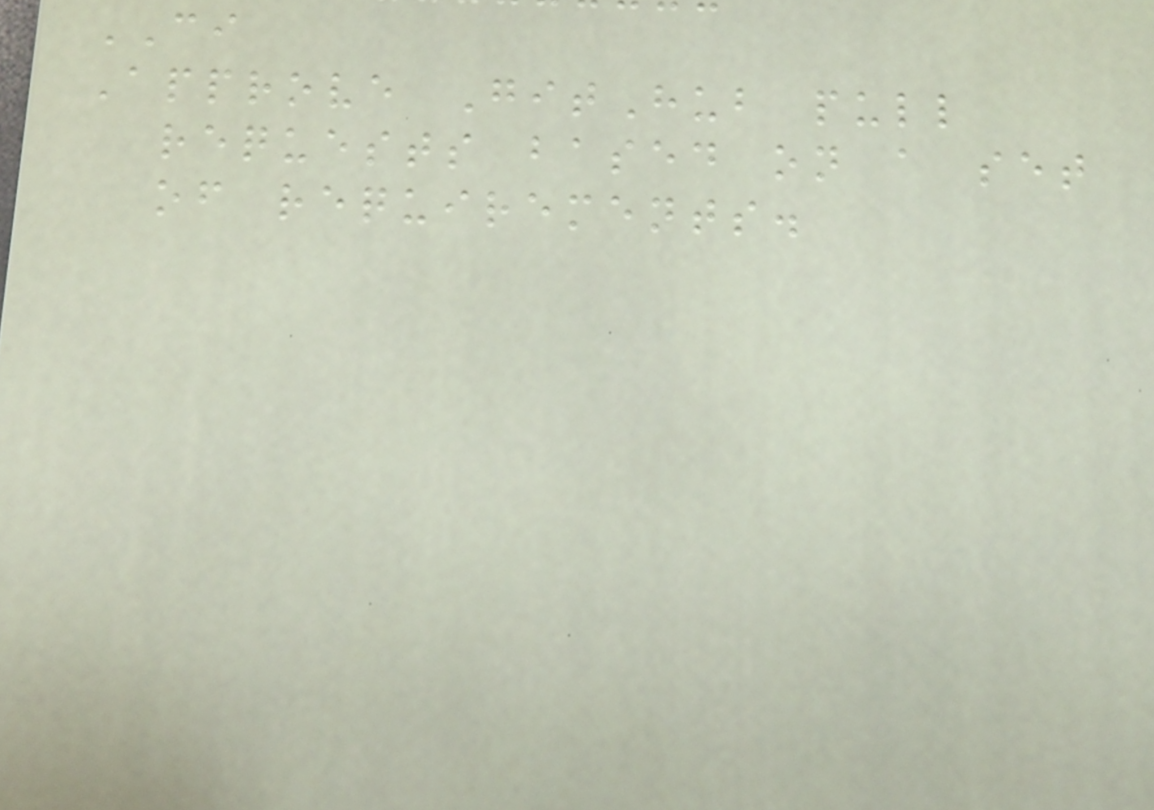CI
Approve GitHub pull
requests based on a set
of requirements.
